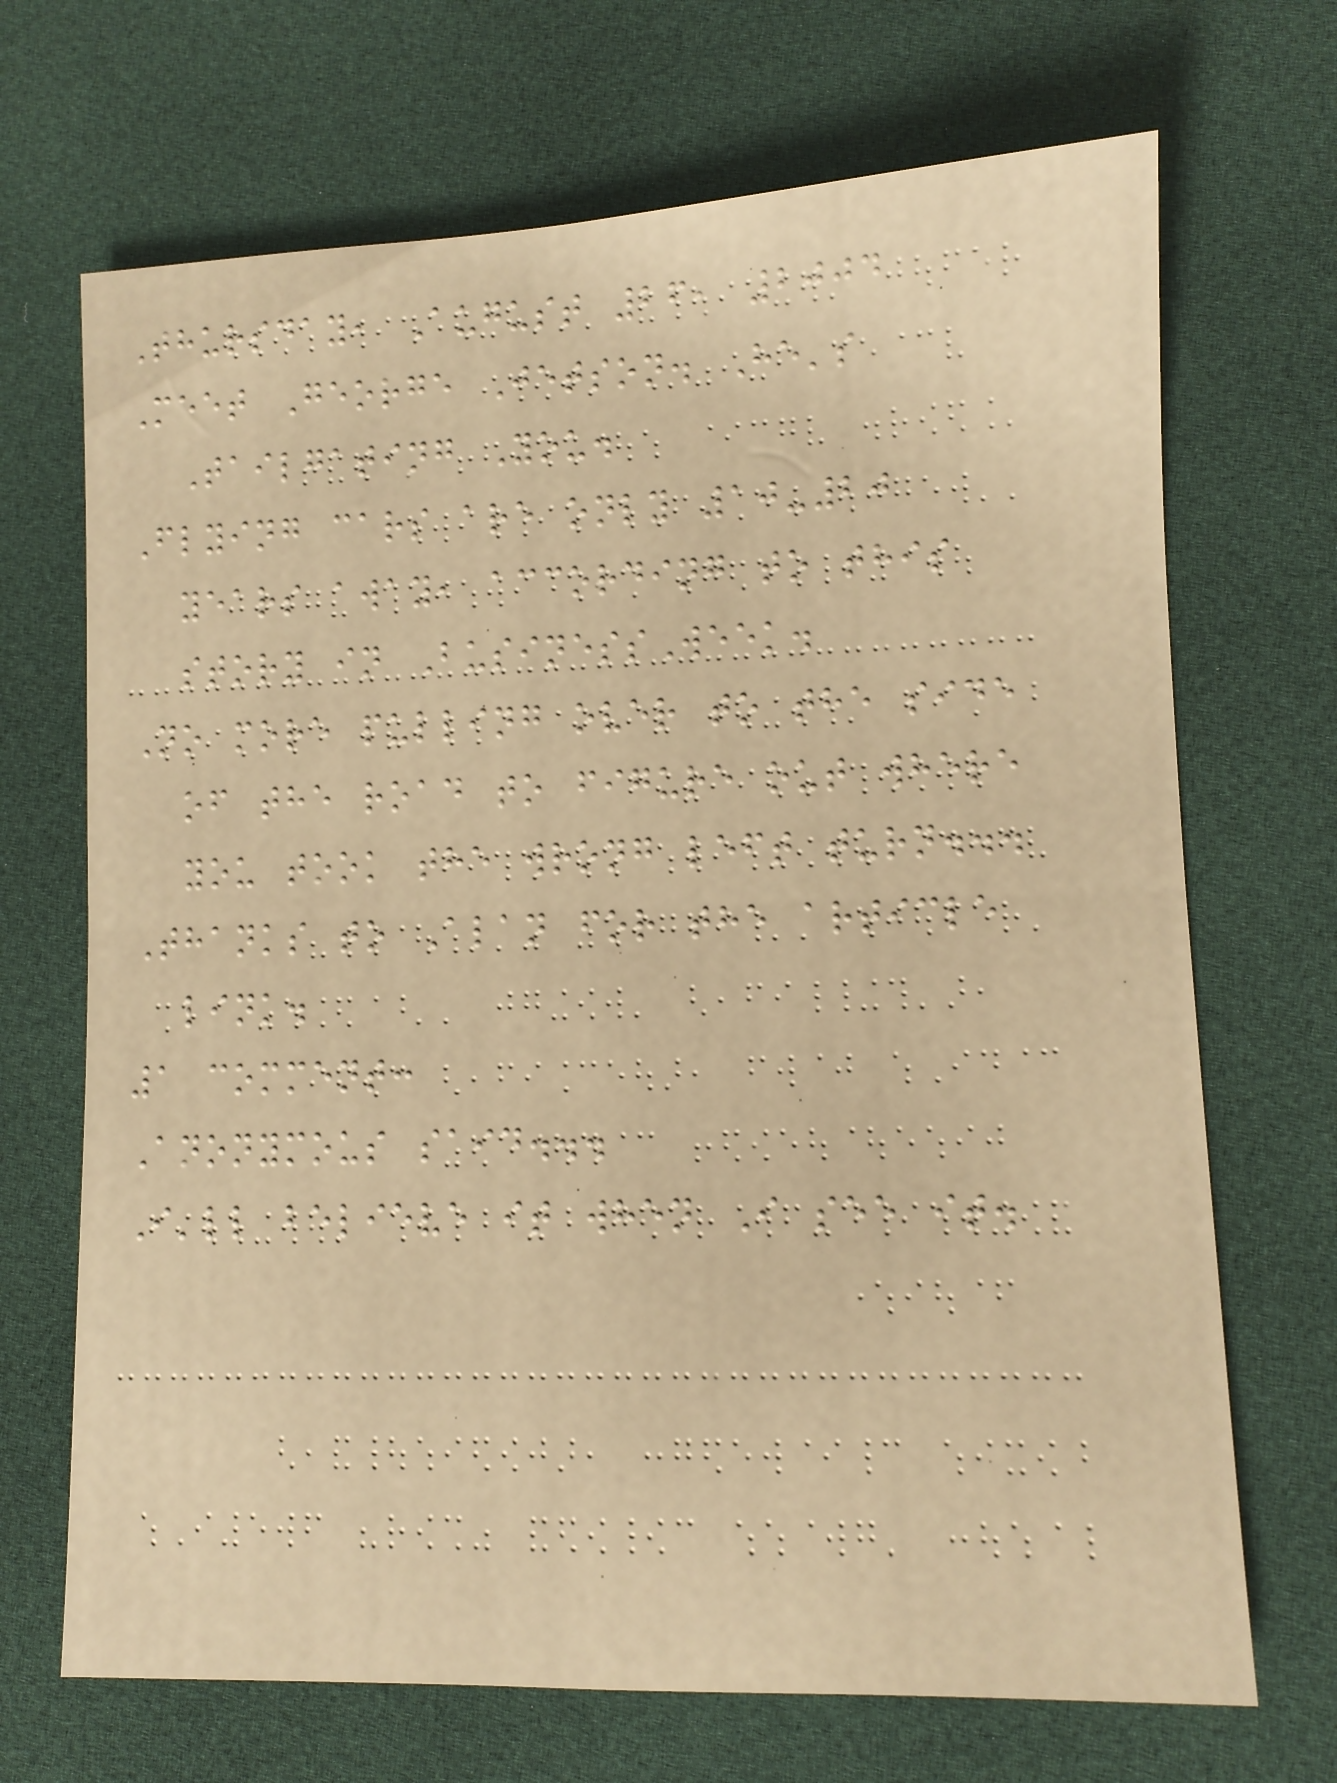Thursday, August 26, 2004
Meet George Jetson. He's
Tailgating You.
Flying cars are only 10-20
years away, according to this
story in BusinessWeek.
No more pulling over to the side
of the road to figure out where
you took the wrong left turn...
Thanks to Alan for the article
link.
1 comment:
Anonymous said...
I'll believe it when I see it.
